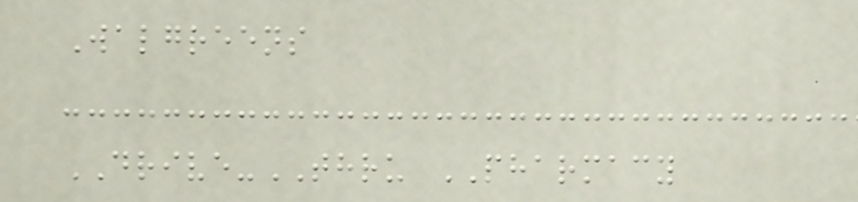Walgreens
DRIVE-THRU PHARMACY
